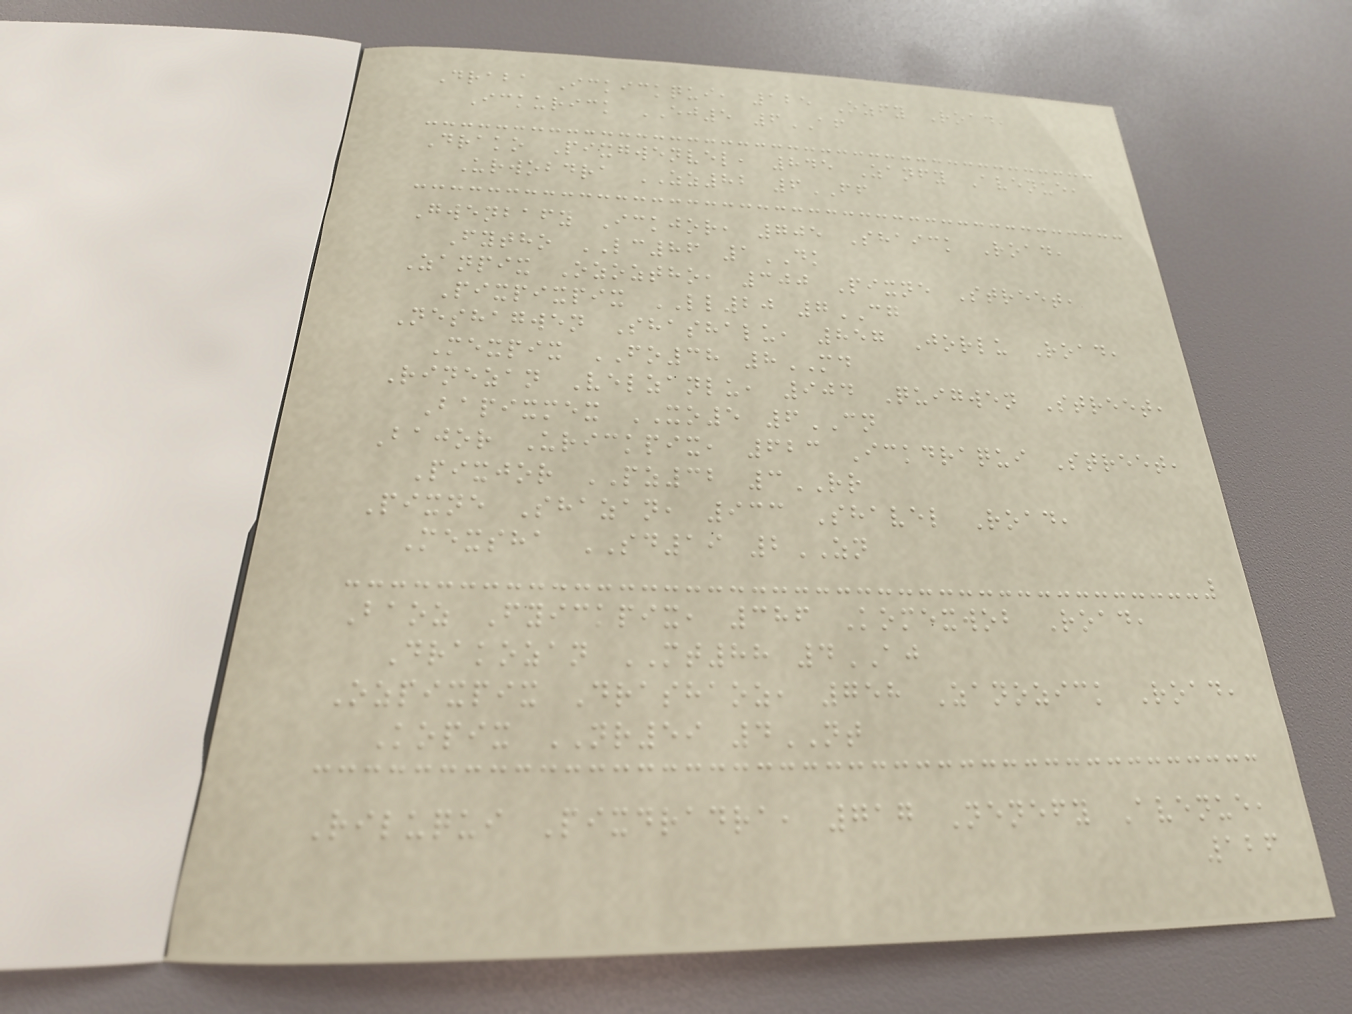Draba Ickickqui, 125 Ozfy Road,
Ickurick EJ5 6AF
Drako Pixgwenvel, 845 Zanfy Avenue,
Urwobdra ZZ82 6FF
Gwenbafy Ickjor, 705 Shaick Road,
Fytho LC86 1DK
Zanpix Ozoztho, 300 Pixne Street,
Pixpixpix LL20 7CG
Neshagwen Shashalu, 857 Jorlu Road,
Mexpix FO38 8MD
Rinezan Velzanlu, 904 Quigwen Street,
Bapixmex XO5 6CN
Bajor Urickpix, 623 Ickdraqui Street,
Pixjor PZ32 3RR
Pixne Shazan, 933 Shavel Road,
Mexsha SD19 2ZN
Baoz Fyickpix, 386 Komexwob Road,
Drakozan MT88 4AJ
Ozpixpix Drashaoz, 758 Zanozick Road,
Kopix NR59 4NT
Riluqui Pixdradra, 717 Nenefy Avenue,
126
